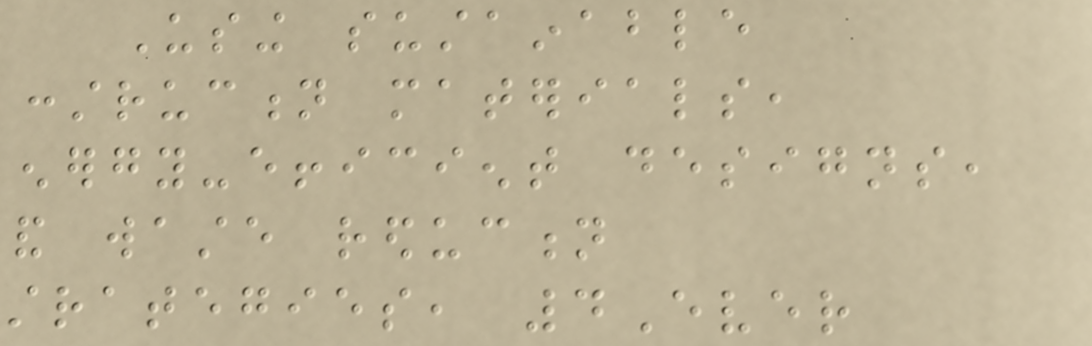Using sustainable
construction materials,
energy-efficient designs,
and waste reduction
strategies, 4Ever
